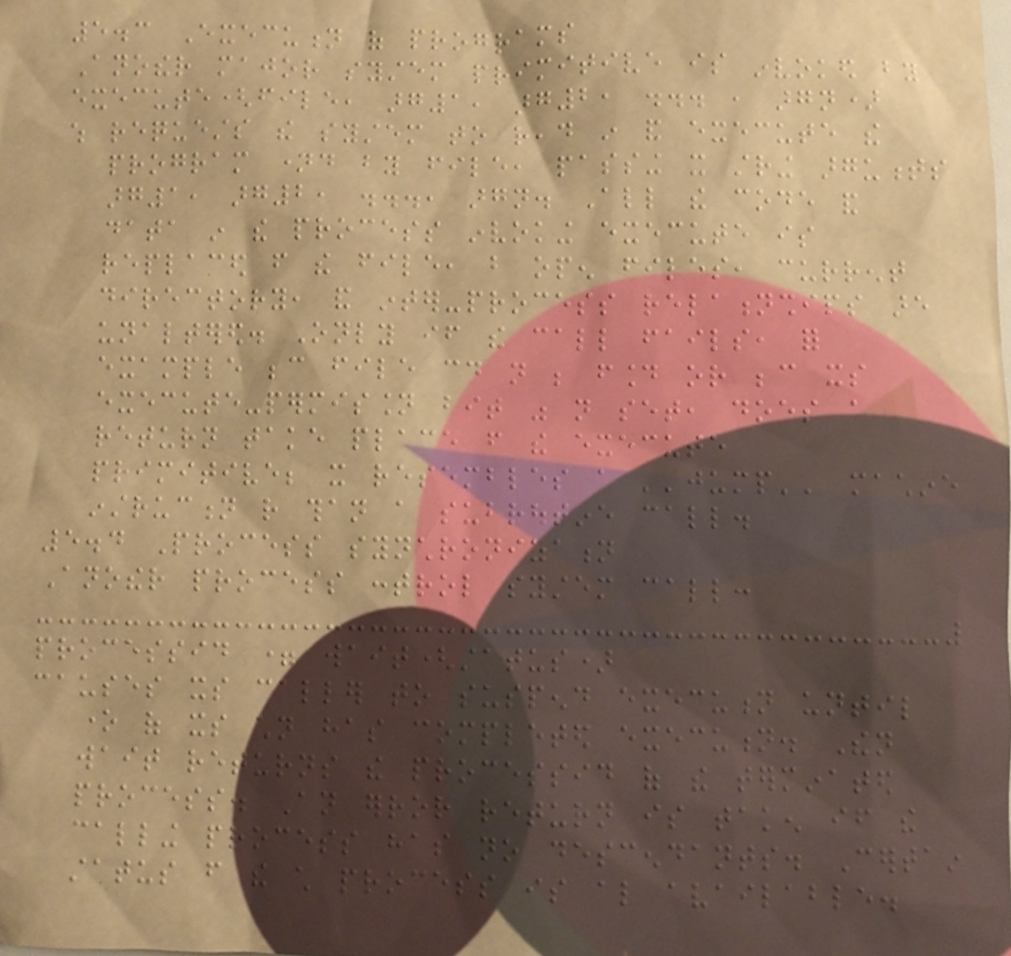5.3 Execution of programs
Another major system primitive is invoked by
execute(file, arg1, arg2, ... , argn)
which requests the system to read in and execute the
program named by file, passing it string arguments
arg1, arg2, ..., argn. All the code and
data in the process invoking execute is
replaced from the file, but open files, current
directory, and inter-process relationships are
unaltered. Only if the call fails, for
example because file could not be found or because its
execute-permission bit was not set, does a
return take place from the execute
primitive; it resembles a ''jump'' machine
instruction rather than a subroutine call.
5.4 Process synchronization
Another process control system call:
processid = wait(status)
causes its caller to suspend execution until
one of its children has completed execution. Then
wait returns the processid of the terminated
process. An error return is taken if the
calling process has no descendants. Certain
status from the child process is also available.
